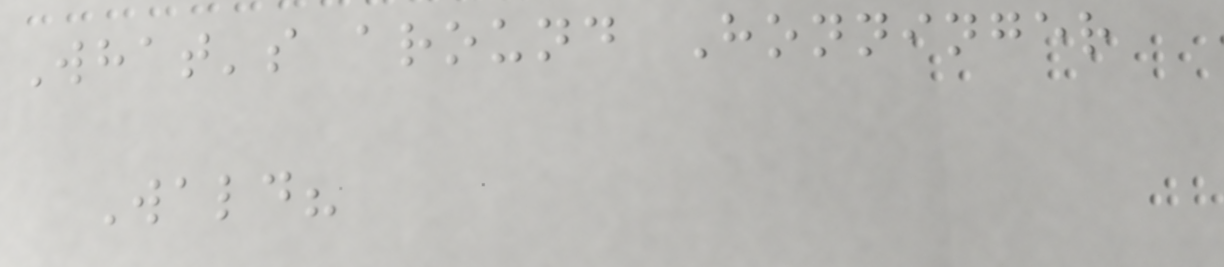What's around Honninger
Wald?
